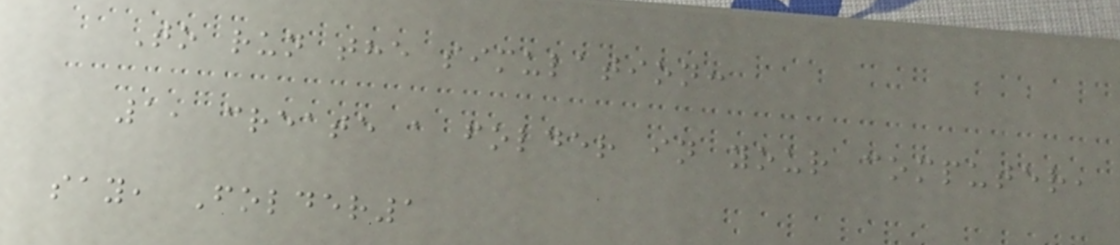To run the simulation:
1, create a folder in your computer,
say, Folder1
